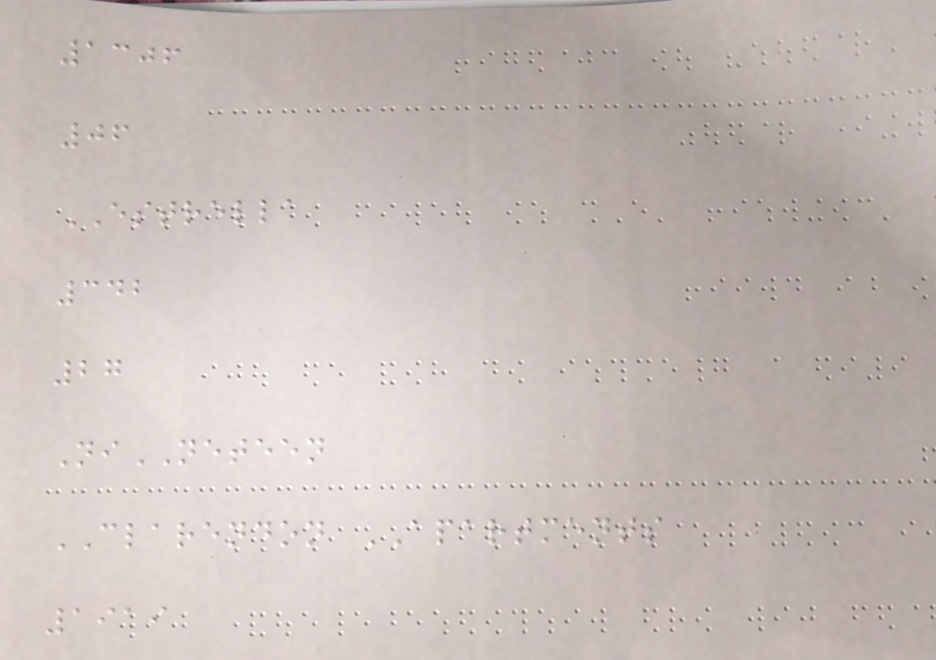1306
06
ESTRELLA
342
27
NiNETEEN
CLARENDON APARTMENTS
1919
